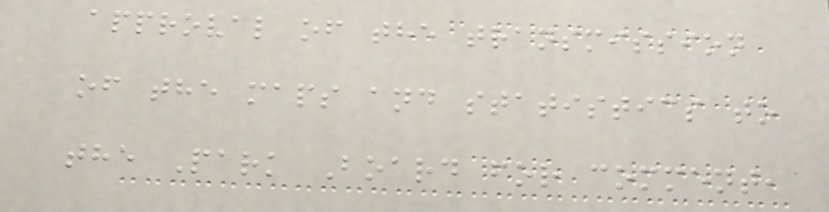approval of the transmission
of the maps and statistics to
the Park Board for comment,
